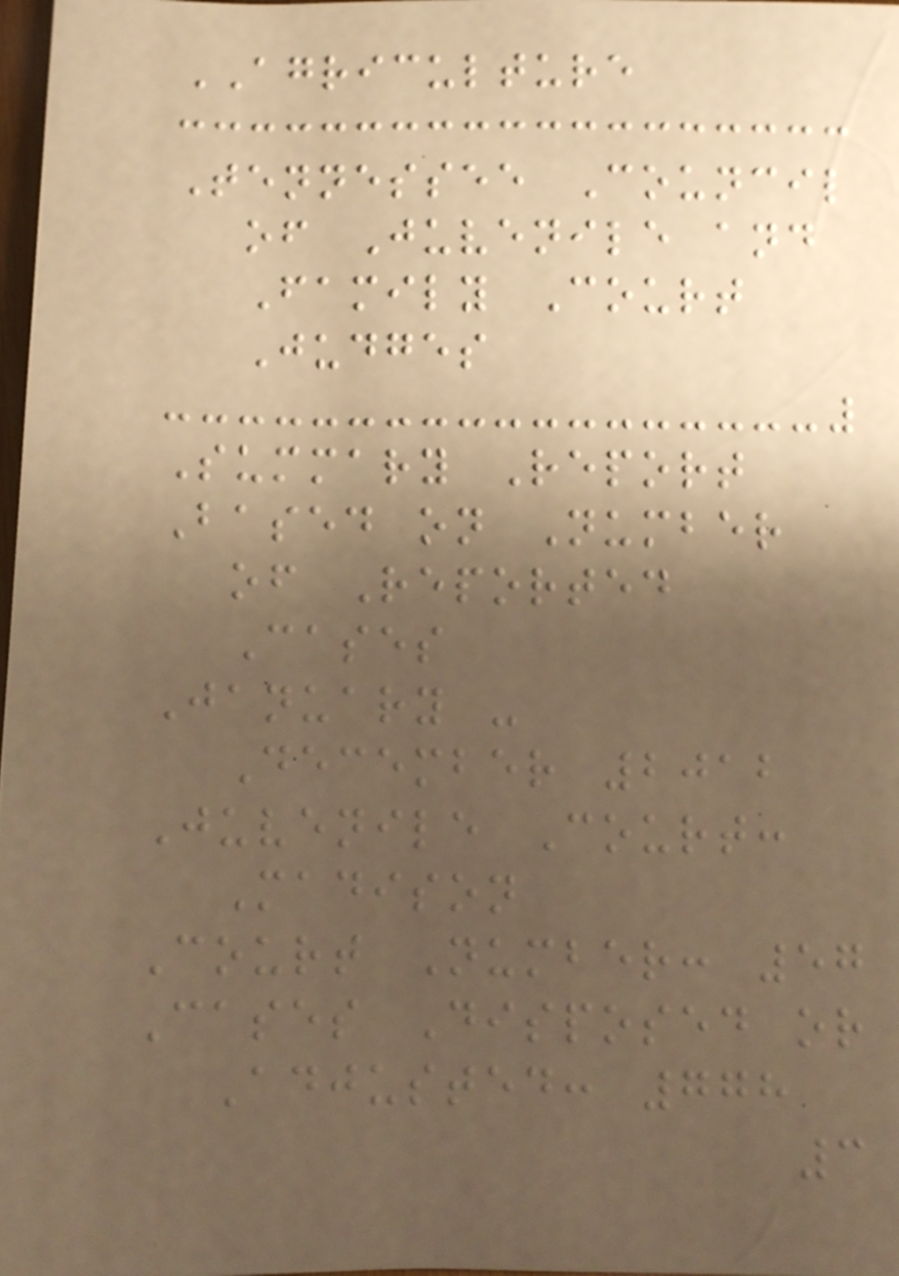AGRICULTURE
Tennessee Council
of Juvenile and
Family Court
Judges
Summary Report
Based on Number
of Reported
Cases
January -
December 2012
Juvenile Court:
Madison
Court Number: 57
Cases Disposed or
Adjusted: 778
3
